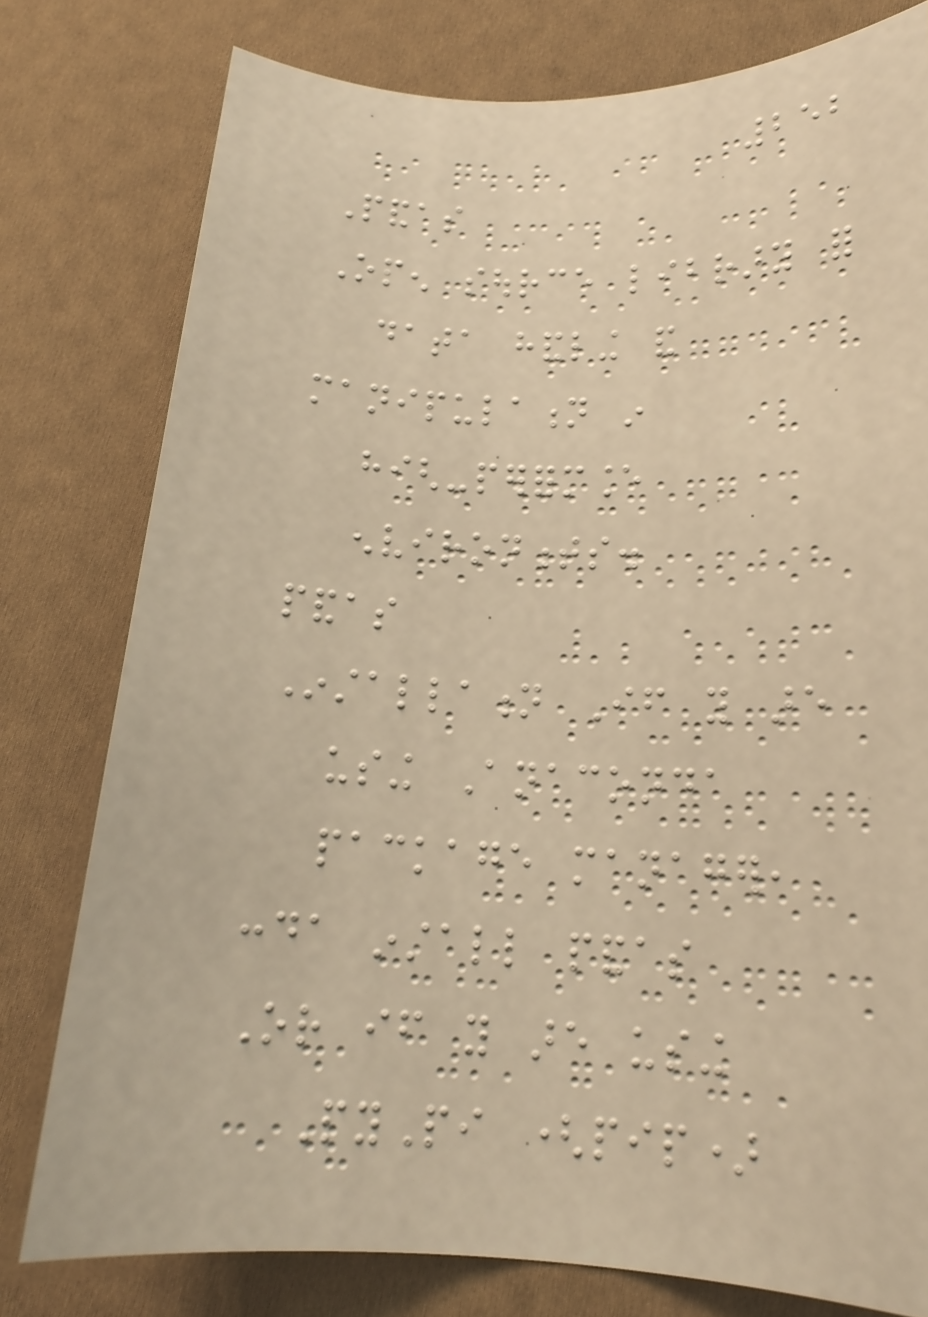252
Pandas
Open source library for
data handling and
manipulation in
high-performance
environments.
pandas
Installation If you are
using Anaconda
package manager,
conda install pandas
Or if you are using
PyPi (pip)
